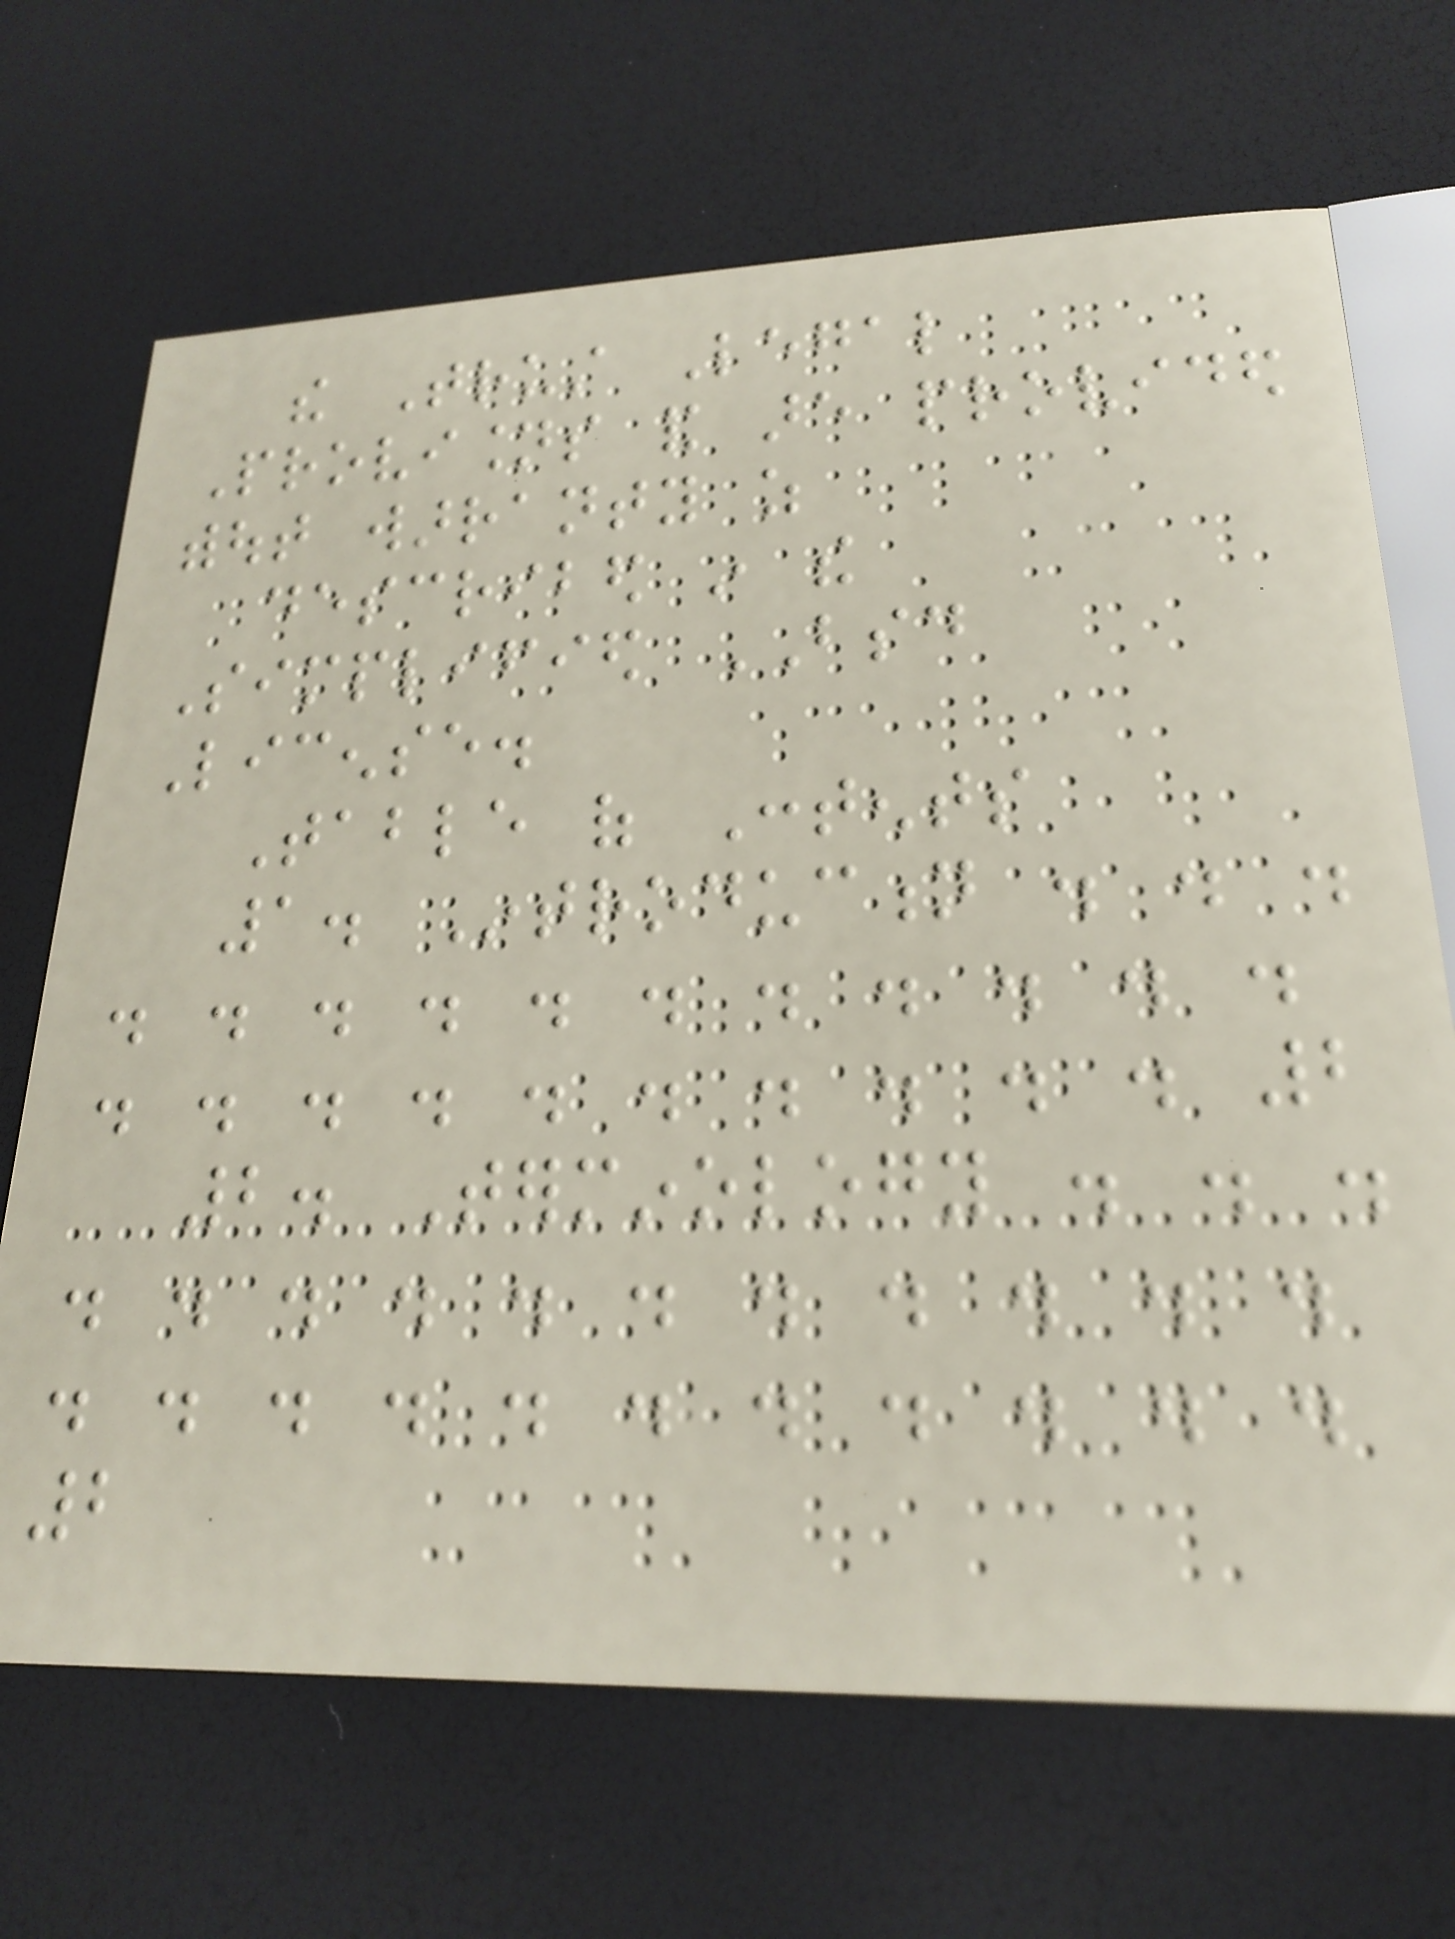the Trust Legal
Provisions and are provided
without warranty as
described in the
Simplified BSD
License.
Table of Contents
1. Introduction . . .
. . . . . . . . . . .
. . . . . . . . . . 2
2. Terminology . . .
. . . . . . . . . . .
. . . . . . . . . . .
2
